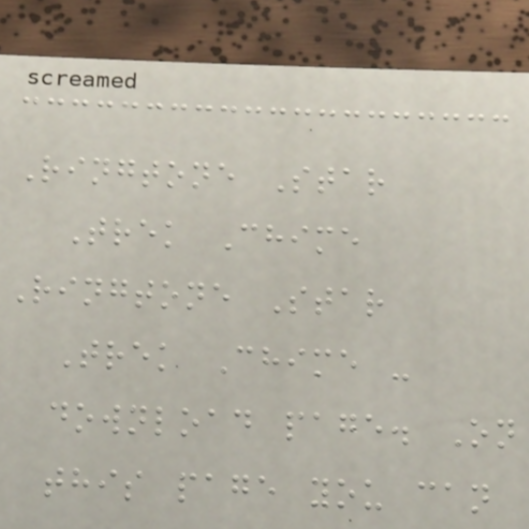Ringtone Star
Trek Chime
Ringtone Star
Trek Chime -
download page. On
this page you can
